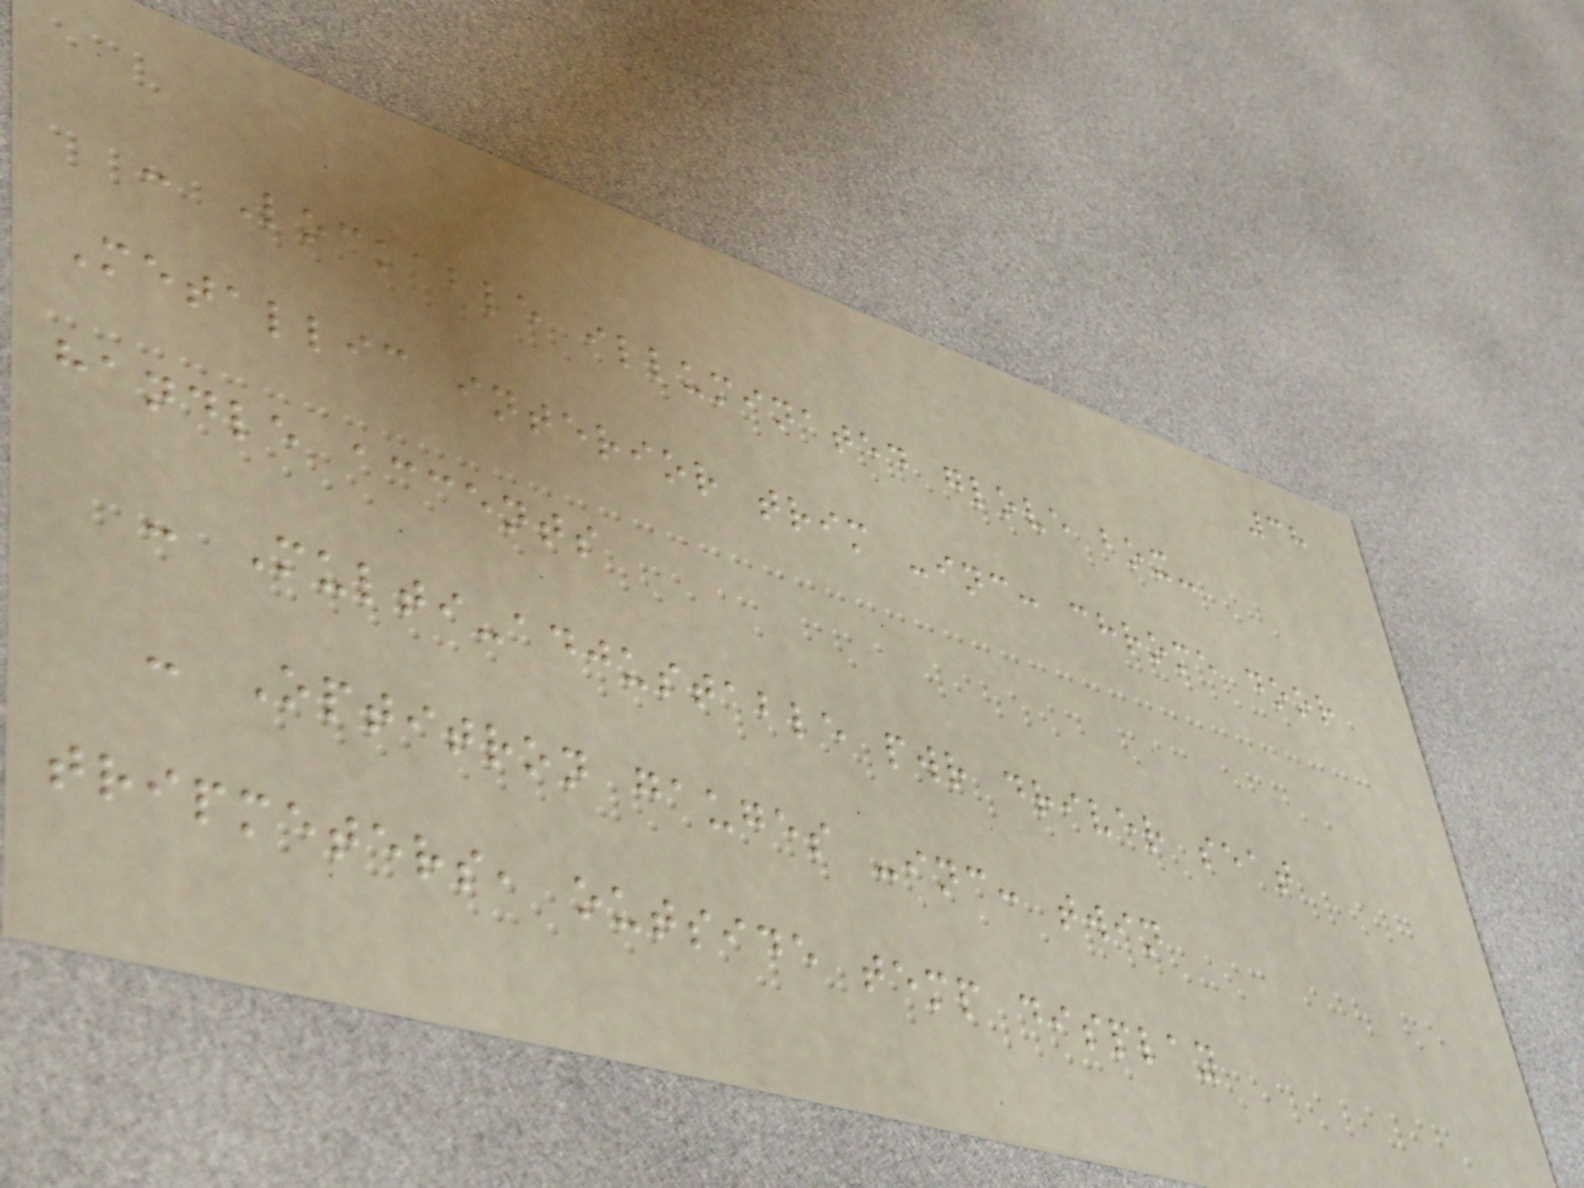38
- Lockable illuminated glove box-
Metallic interior trim -inc: chrome door
handle accents
- Multi-adjustable pwr driver seat
- Optitron gauges -inc: twin
tripmeters, outside temp display
